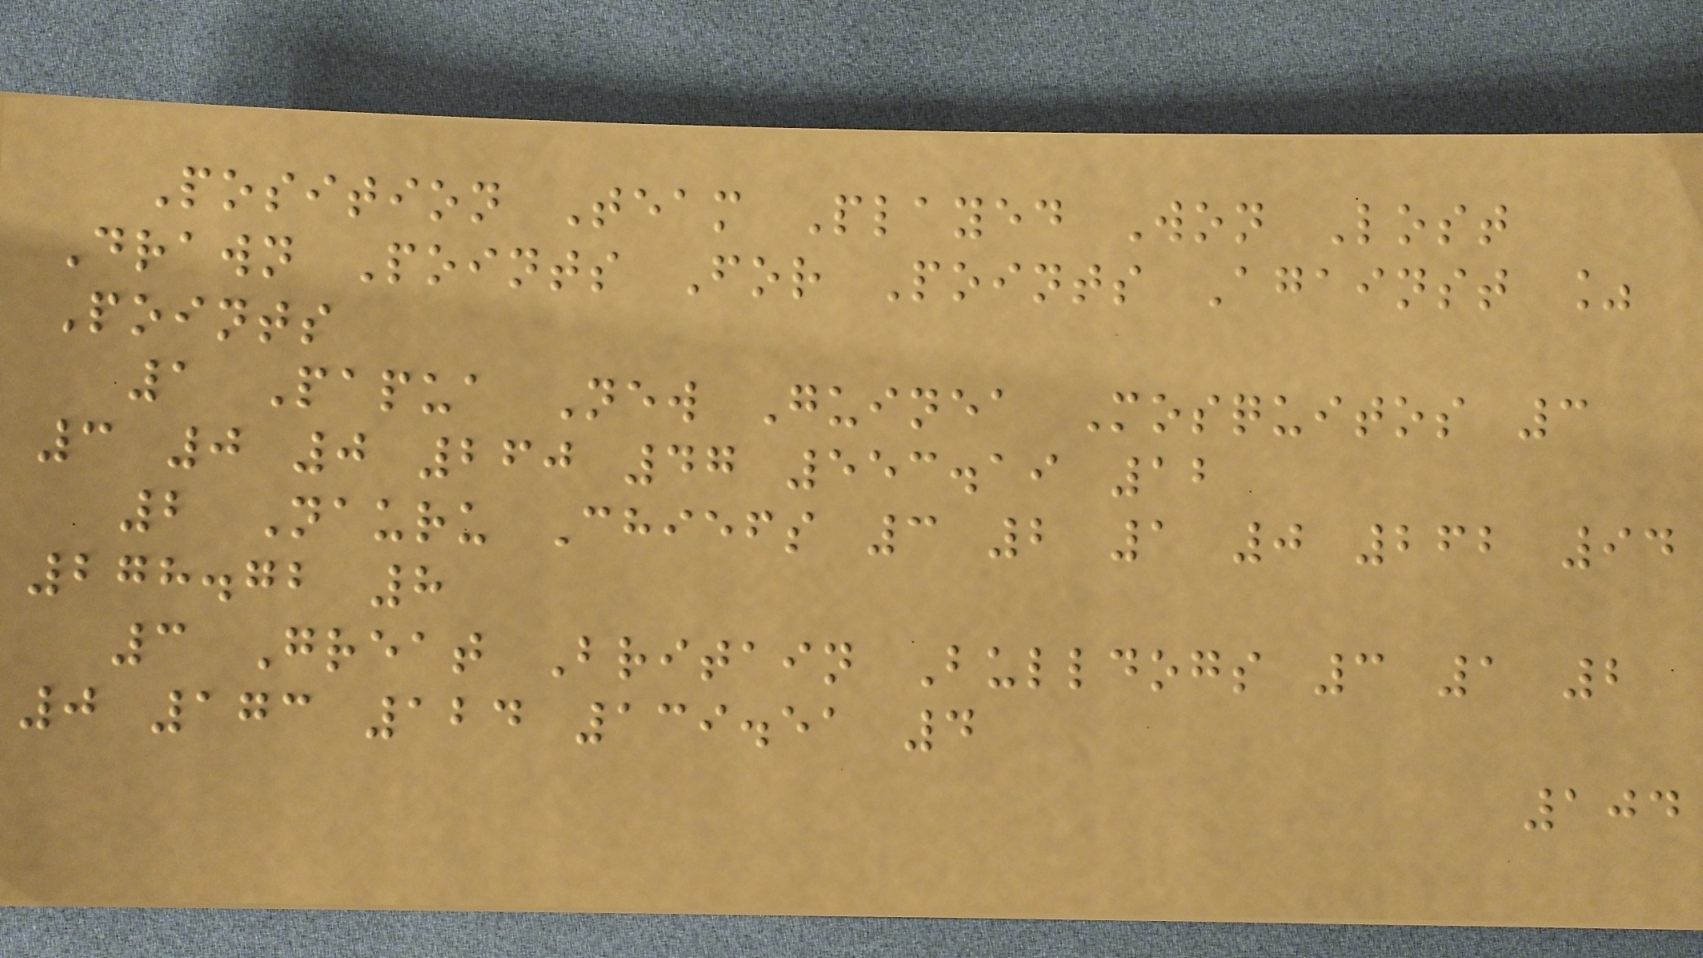Position Team Played Won Lost
Drawn Points For Points Against %
Points
1 Papua New Guinea Mosquitos 3
3 0 0 260 47 553.19 12
2 Nauru Chiefs 3 2 1 0 262 94
278.72 8
3 Great Britain Bulldogs 3 1 2
0 173 124 139.51 4
104
